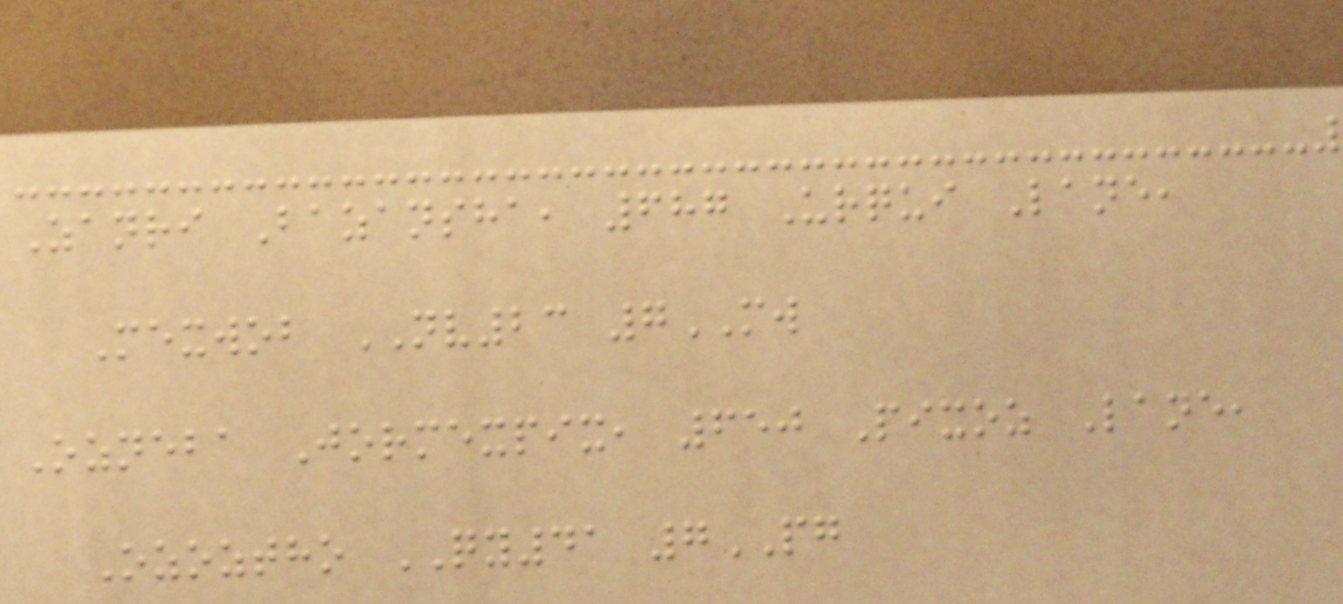Zanri Bazansha, 687 Urqui Lane,
Mexwob NV23 7MW
Ozneba Jormexpix, 650 Pixoz Lane,
Ozoztho QY41 7PG
